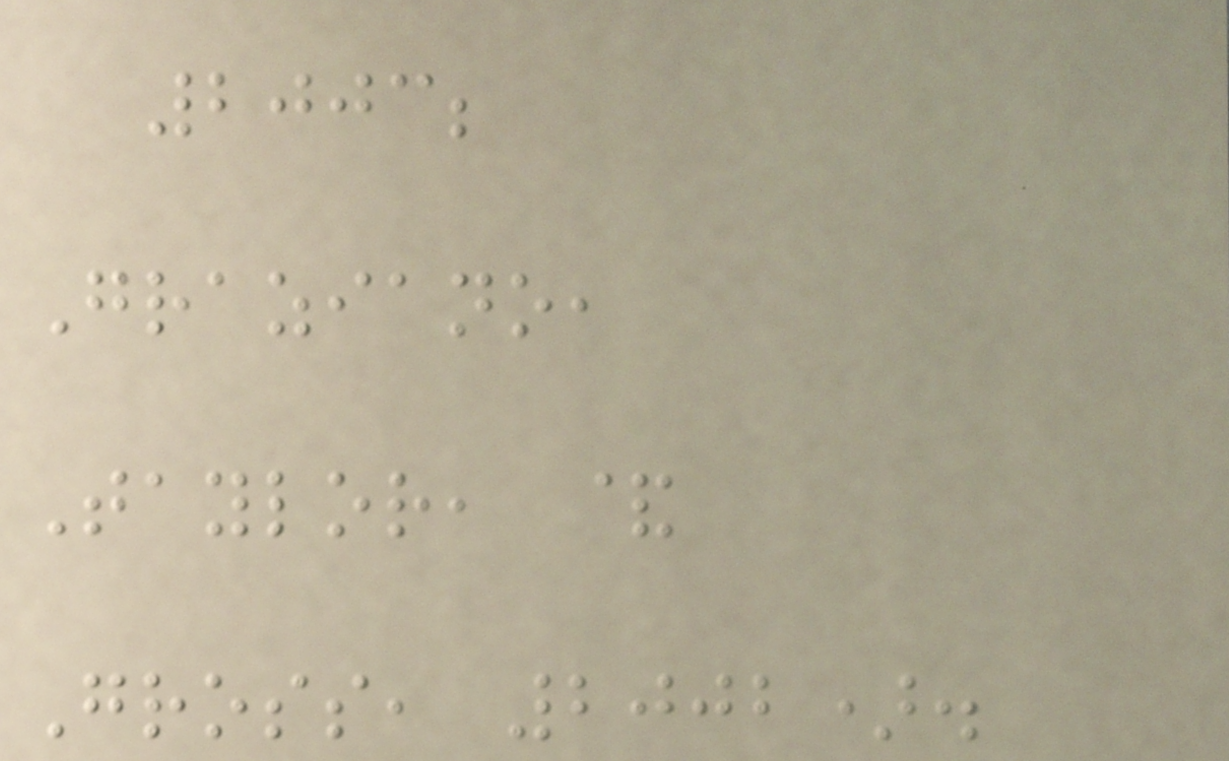2003;
Graziano,
Taylor, &
Gross, 2002).
